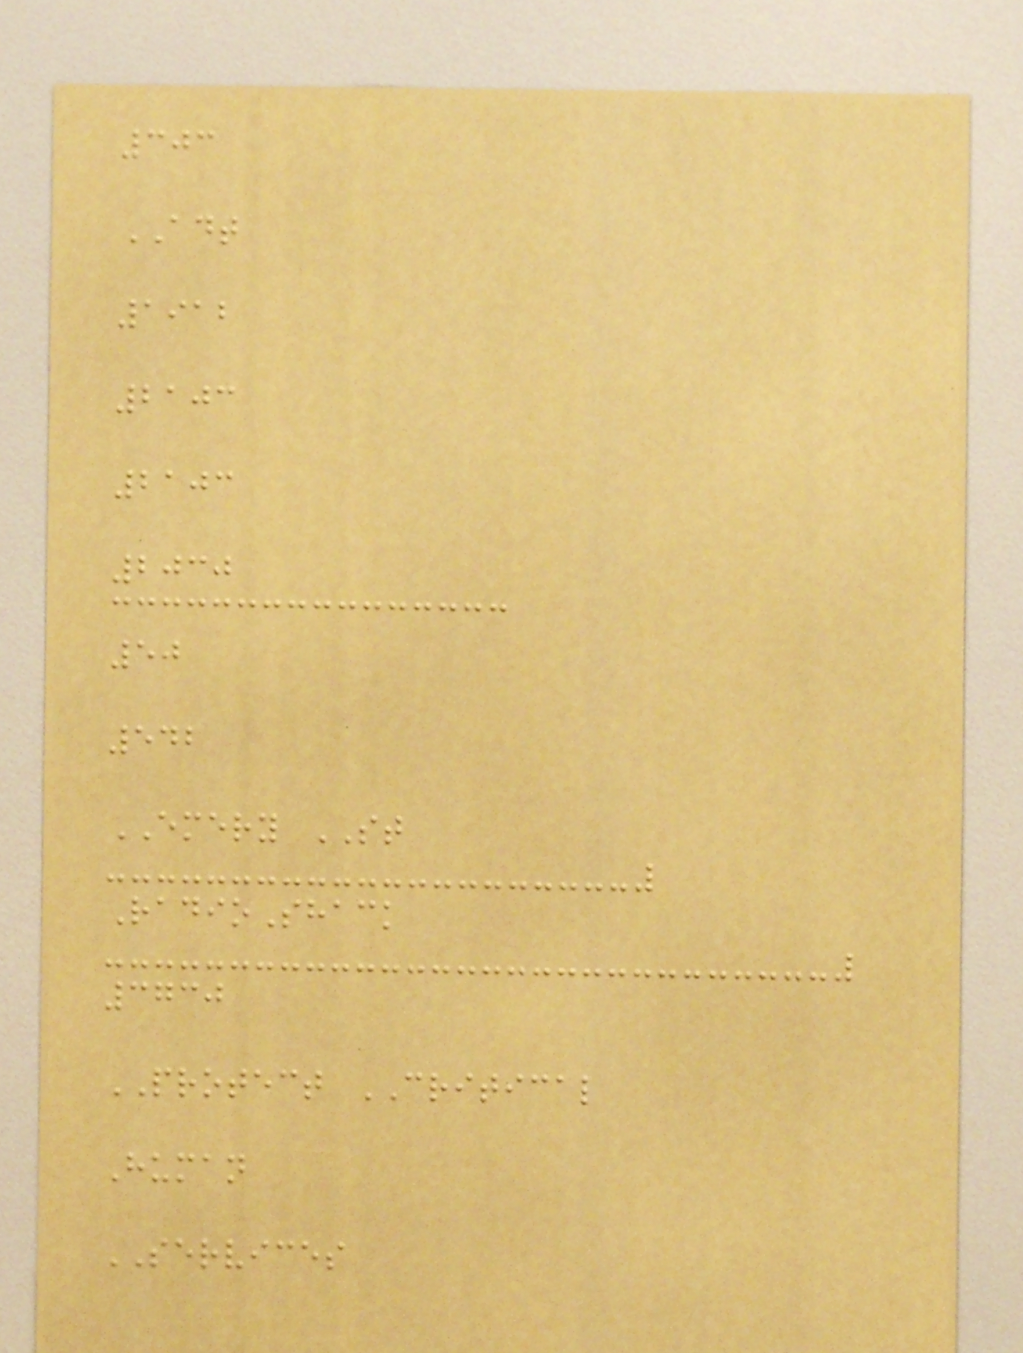303
ADT
1912
2103
2103
2030
50
542
EMERY ST
RadioShack
3730
PROTECT CRITICAL
Human
SERVICES
